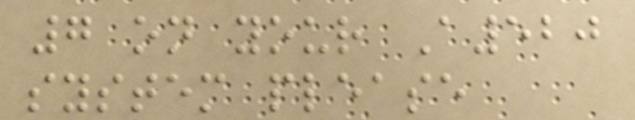7 on your A520
system please
